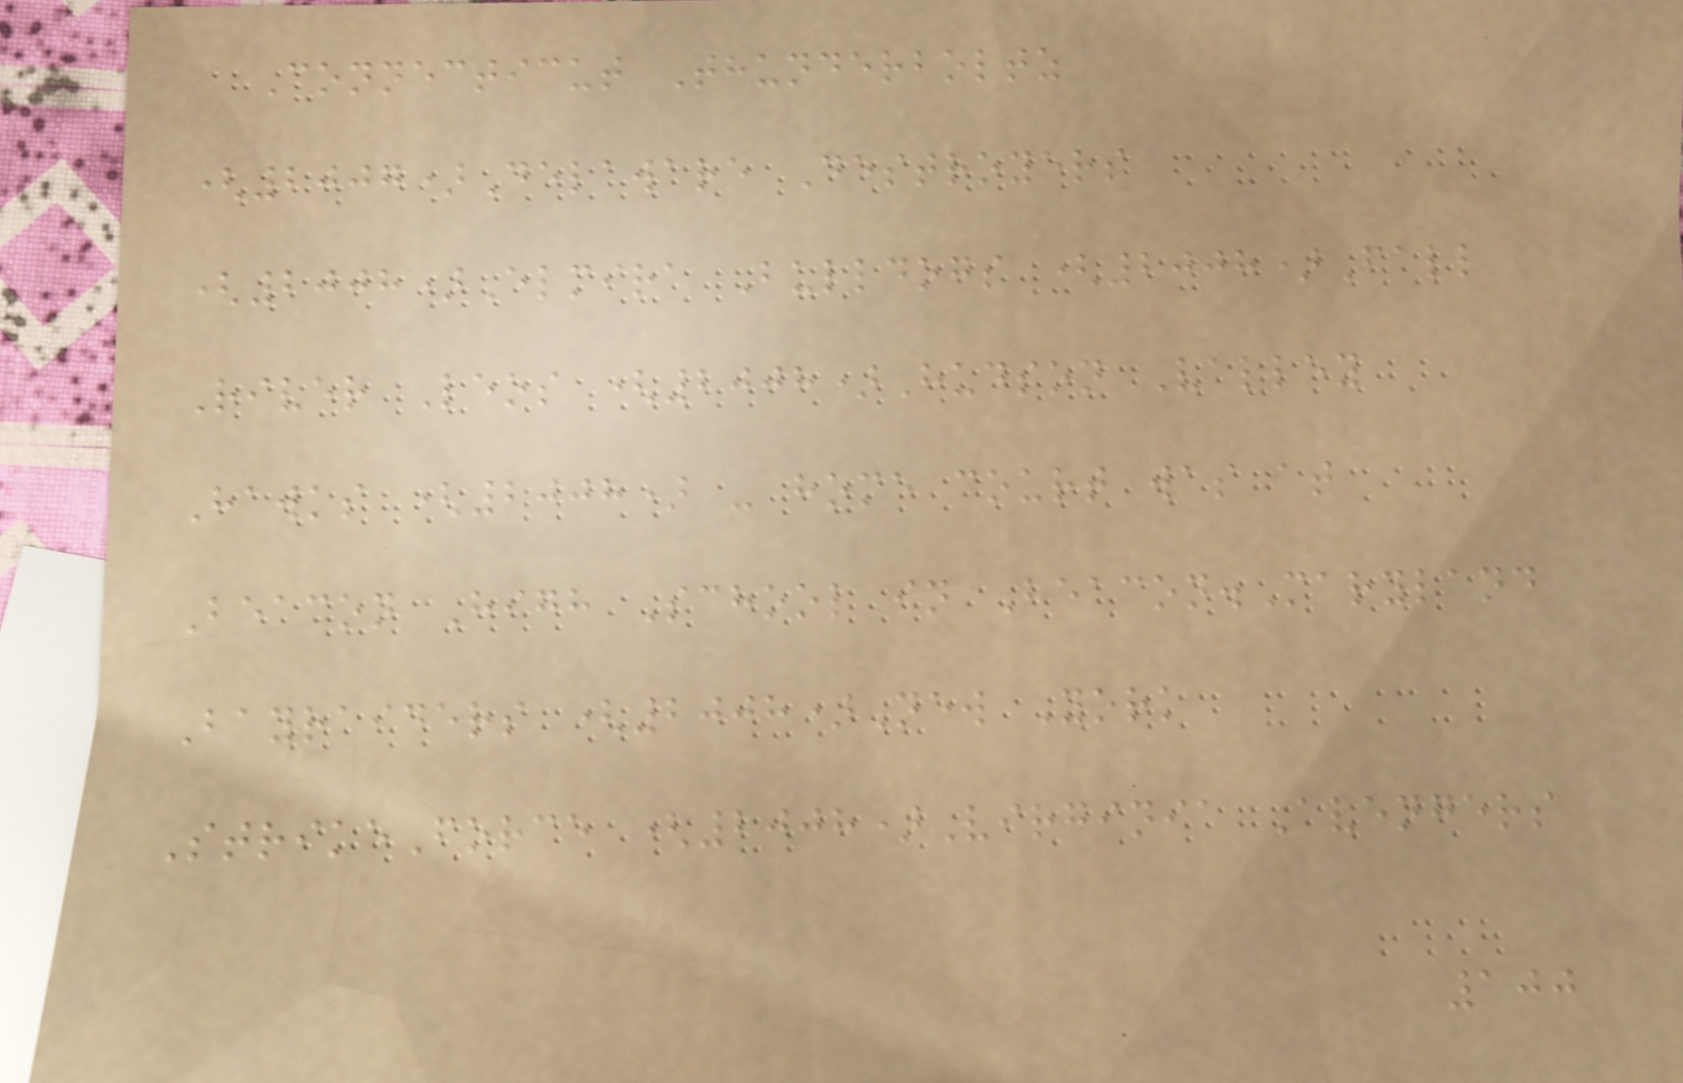Connecticut Thunderboltz
(2007)Delaware Destroyers
(2008)Elmira Bulldogs (2008)Fall
River Leos (2008)Hudson Valley
Hawks (2008) - home court was at
Beacon High School in Beacon.Maryland
Bayraiders (2008)New York
StrikeForce (2008)Virginia Avengers
100
